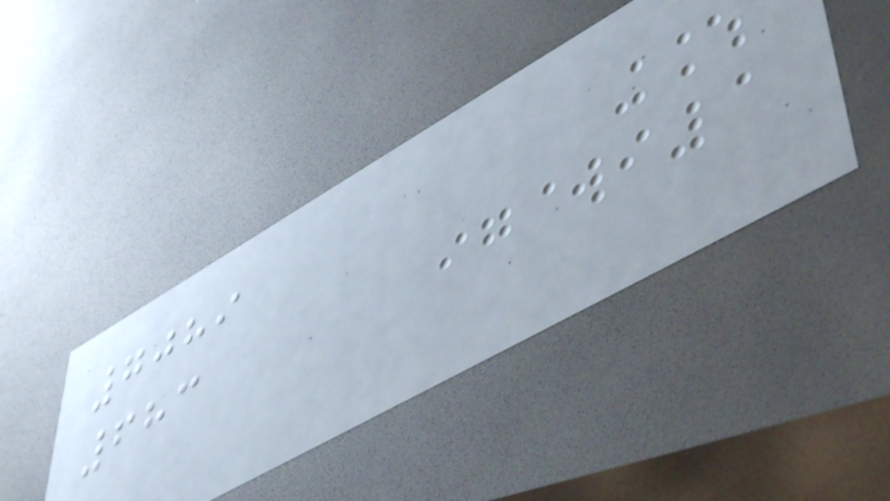7089
683
